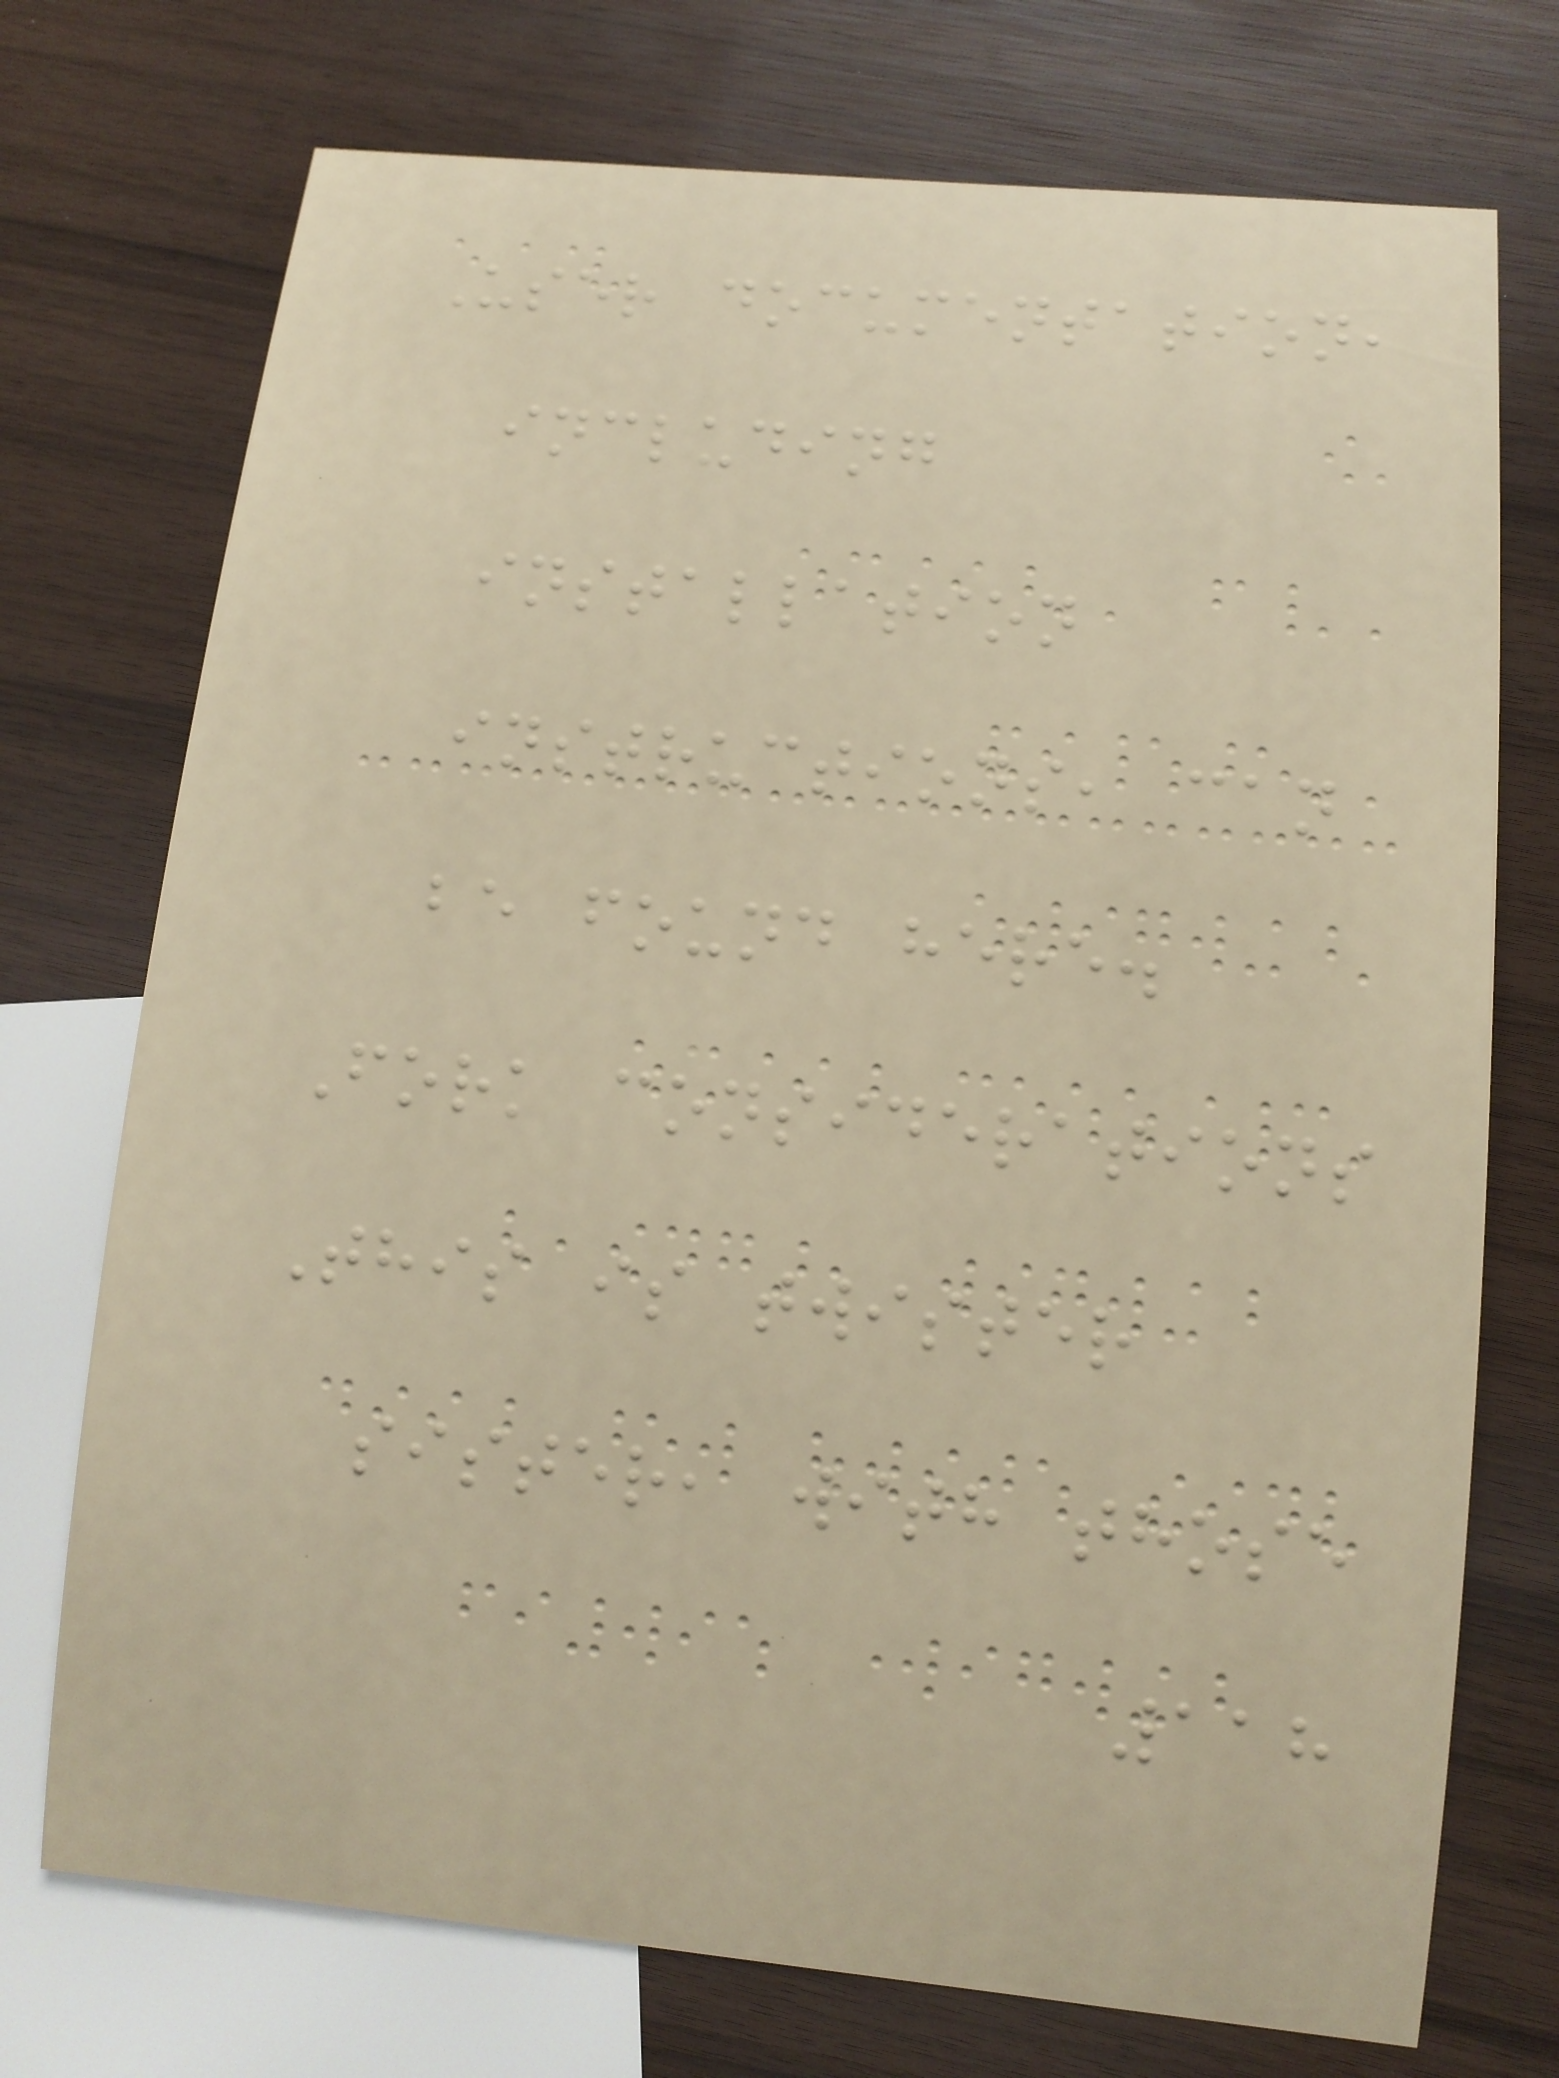User documentation,
including
installation
instructions, can
be found here.
Fork considerations
This is twister
sister, with those
118
